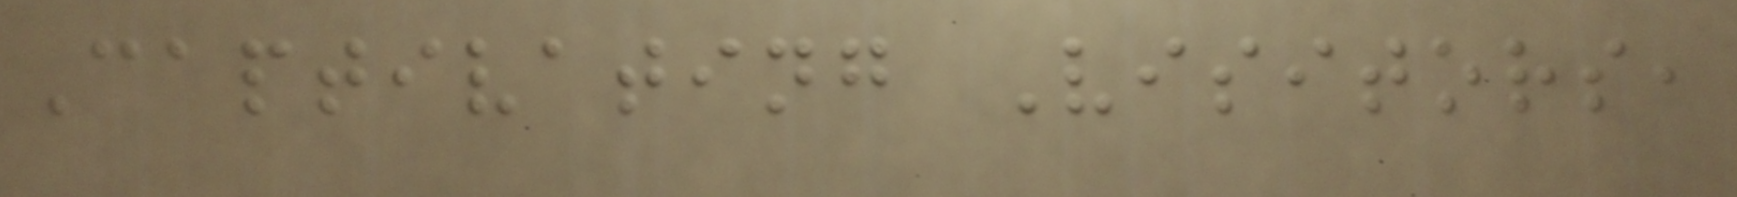Captivating Visitors,
